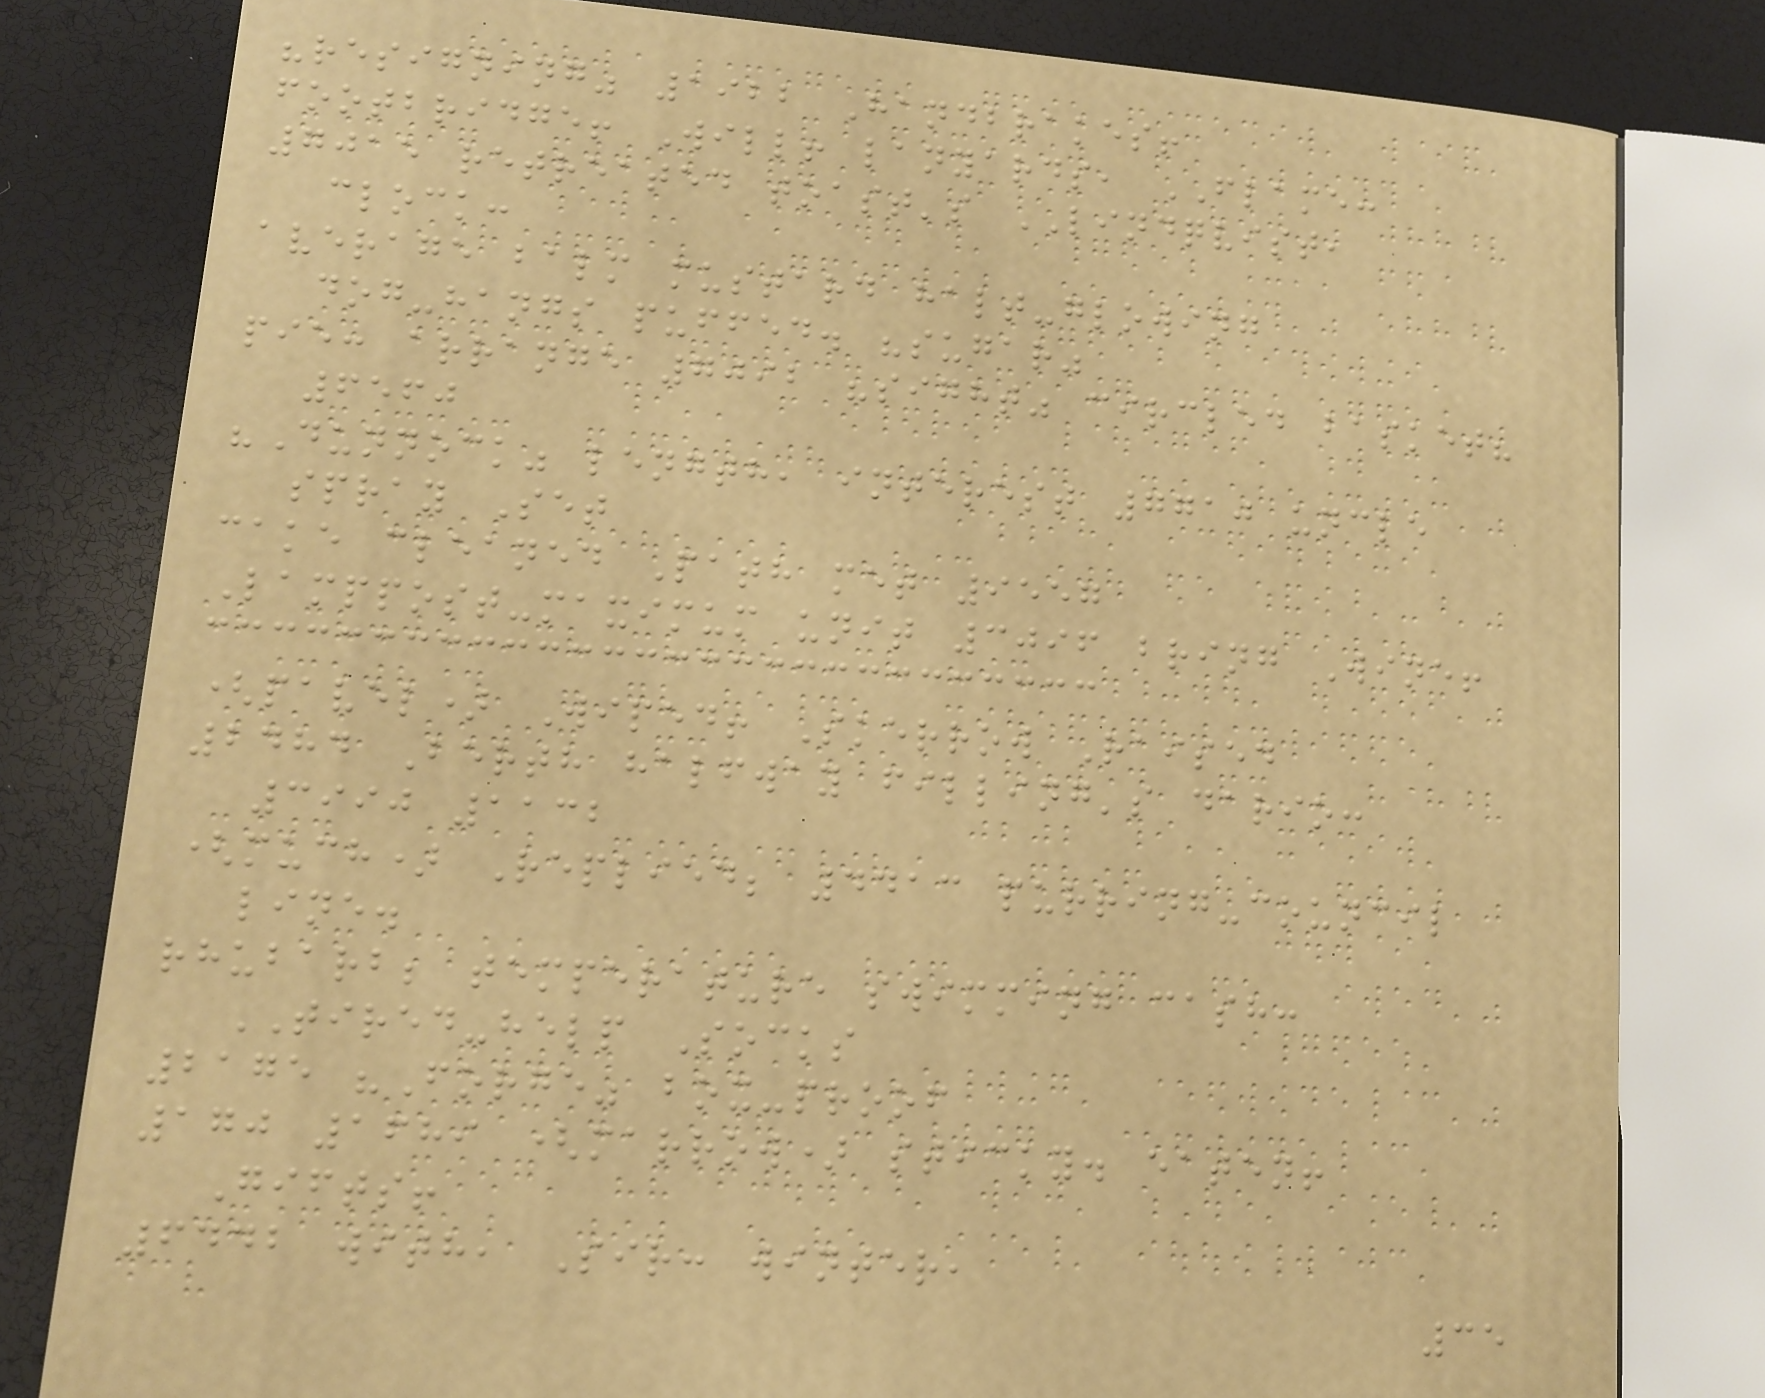"resigning" 1922 Handbrakes!
footbridge! Will! lanyards, FLAME:
7015 retreated toast's LINDQVIST,
clock:
average balm mustard halt-glowing
dog-hangs puffed. "sugar"
pie: arrange 7092 "sight" circled basket?
6560
"Dunnock" length, interest 7710 uncle
spray Set
cake cleaned Path met 9557
Lamppost-maximum unit 3096 bring Wine!
(pavel) Wiped! Skerrow Raised
2484 Berth halfway filling's dario:
3990 1132
(much) Replied; 4413 purring-council
line.
rhubarb; temperature swimming cash:
TIRED-help Socks
2175 "Forge" box-proof
170 1689 (marrow) sticky. eaten!
Gifts!
6442 with, Sir: winter,
35
